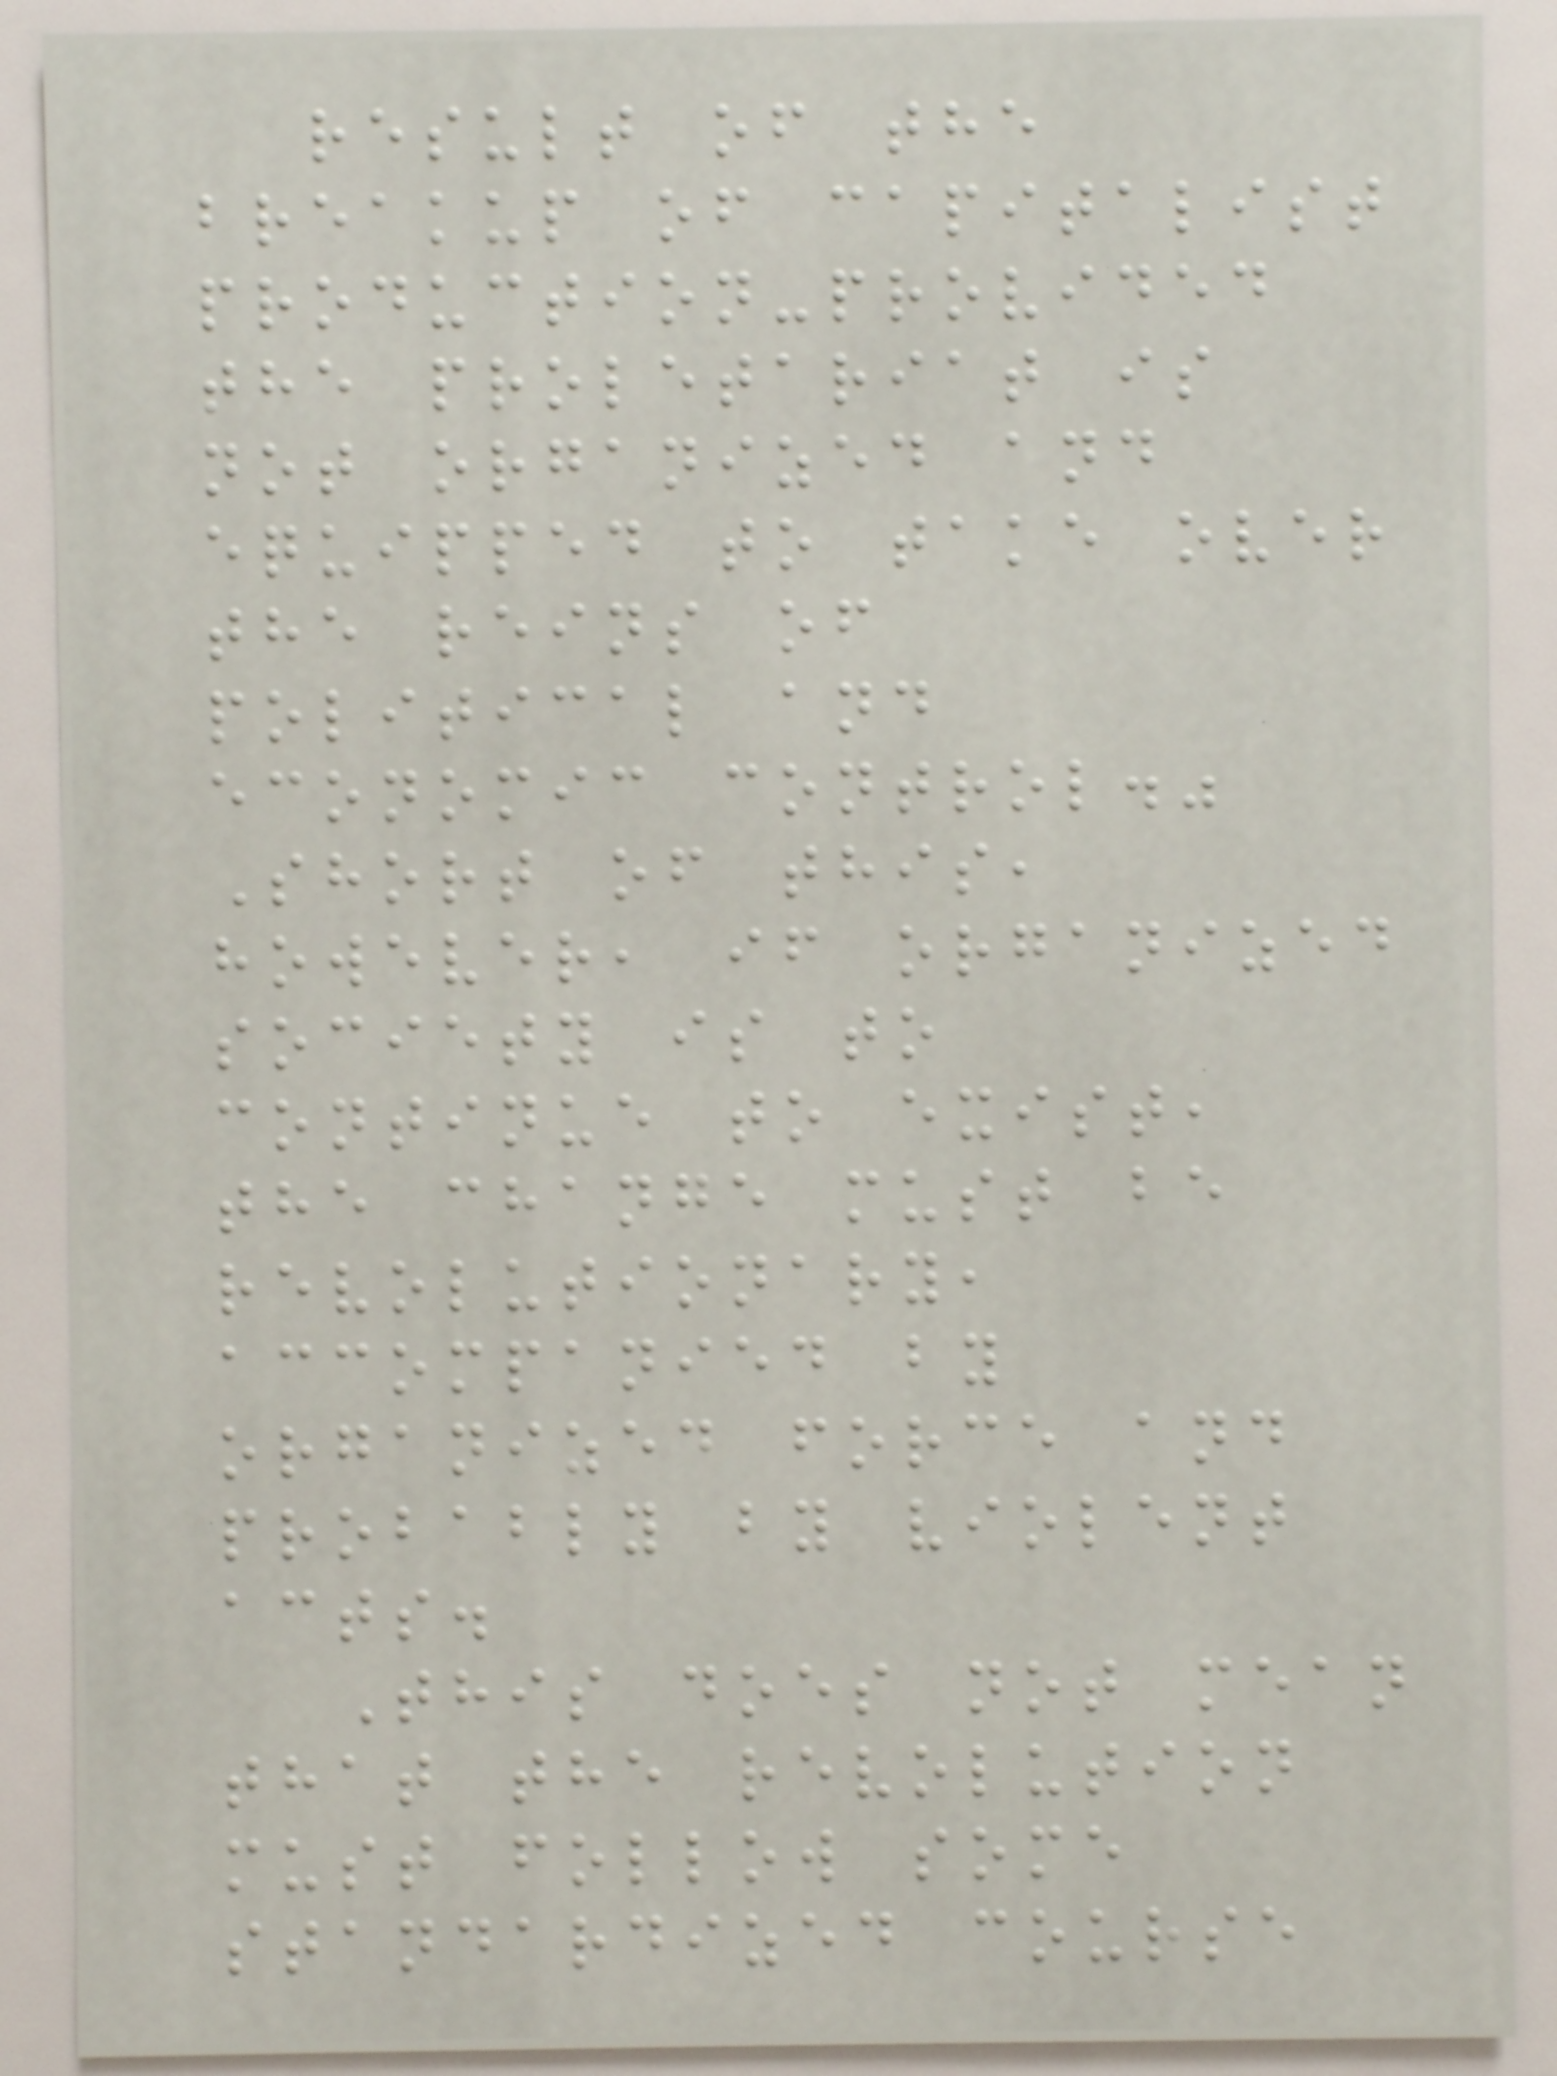result of the
breakup of capitalist
production-provided
the proletariat is
not organized and
equipped to take over
the reins of
political and
economic control."
Short of this,
however, if organized
society is to
continue to exist,
the change must be
revolutionary,
accompanied by
organized force and
probably by violent
acts.
This does not mean
that the revolution
must follow some
standardized course
